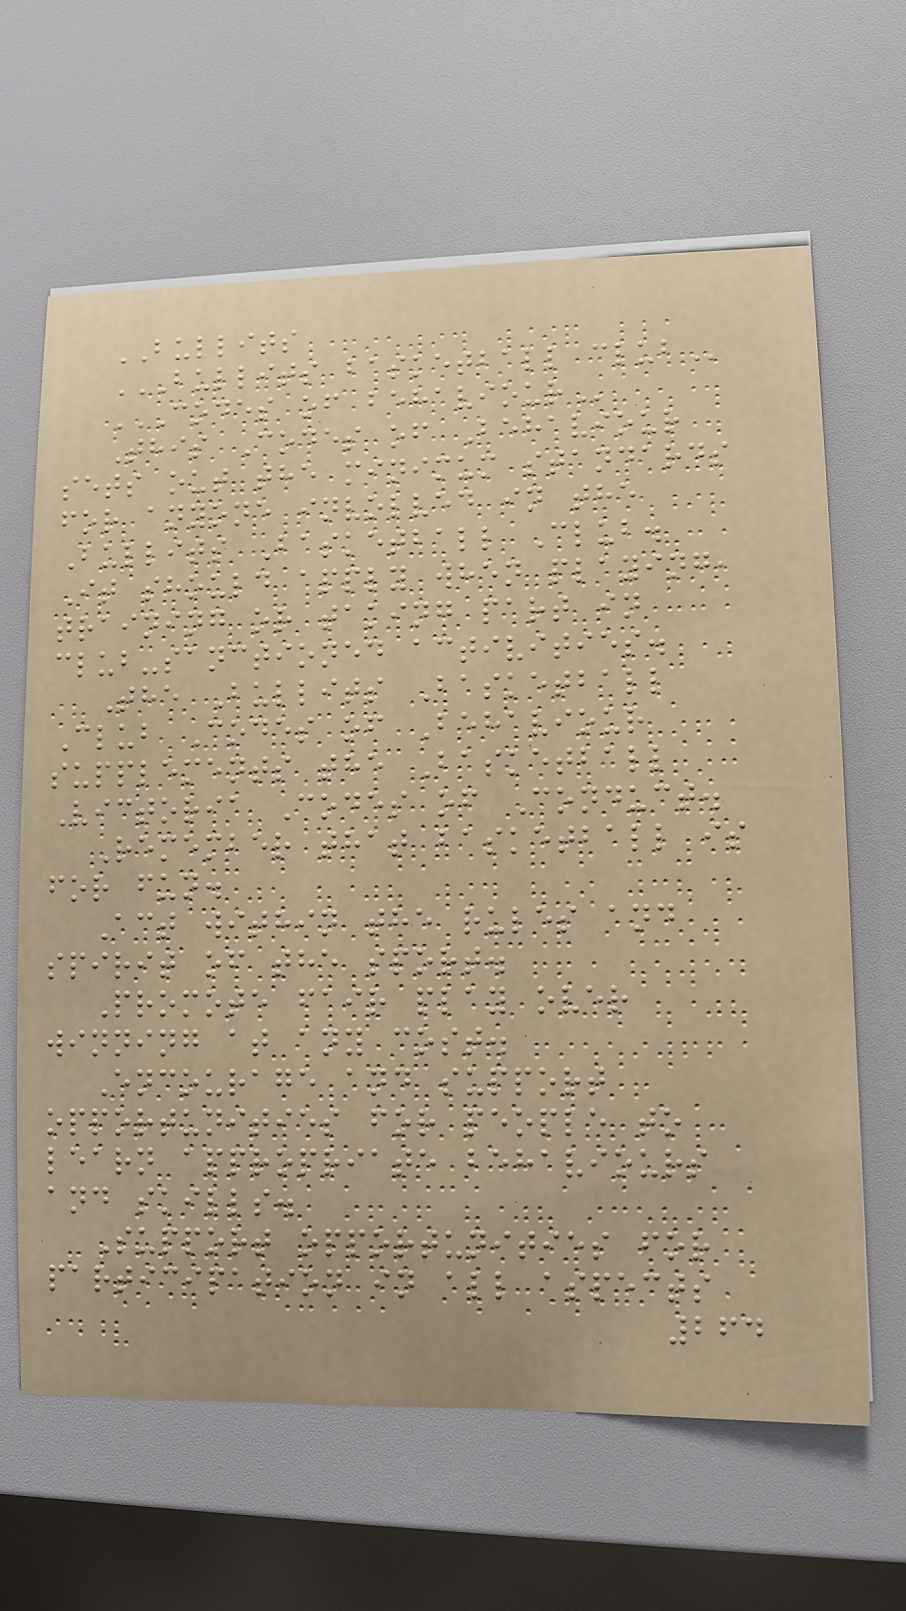BULLITS
BULLITS BASKETBALL CLUB
CODES OF BEHAVIOUR
This Codes of Behaviour
sets out the minimum standards
for anyone involved in the
Bullits Basketball Club.
It should apply when playing,
training or taking part in
club-sanctioned activities.
The Bullits Basketball
Club Codes of Behaviour
supplements the Basketball
Victoria Codes of Conduct.
Remember that basketball is
for fun.
Act within the rules and
spirit of the sport.
Promote fair play over
winning at any cost.
Encourage and support
opportunities for people to
learn appropriate behaviours
and skills.
Support opportunities for
participation in all aspects
264
